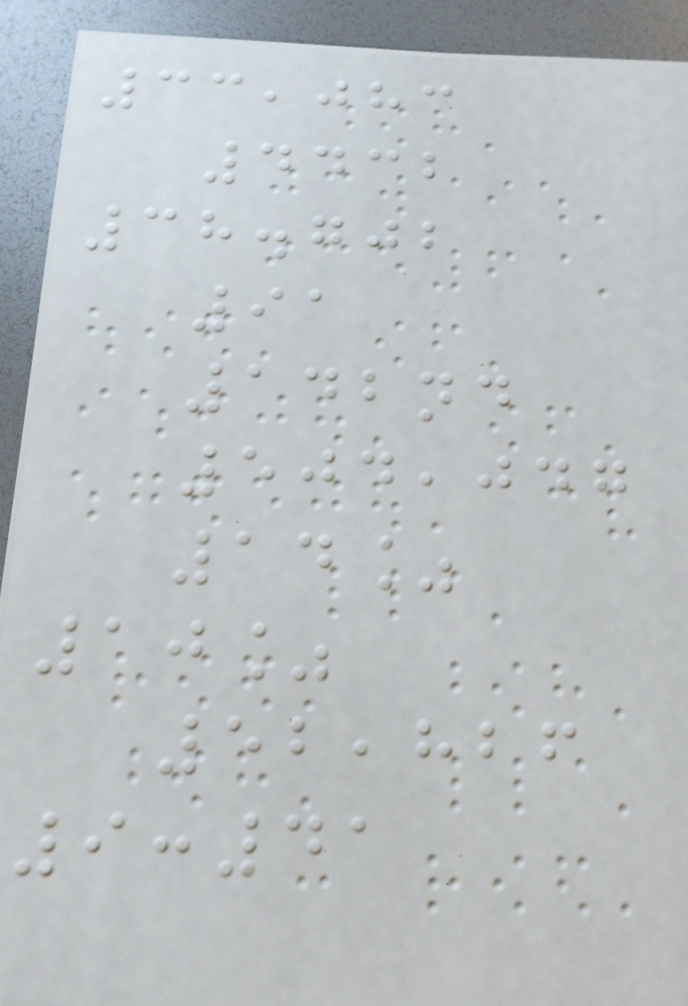33,083
4432
38.702
91
142nd
504,047
14%
10%
52,826
9:41
